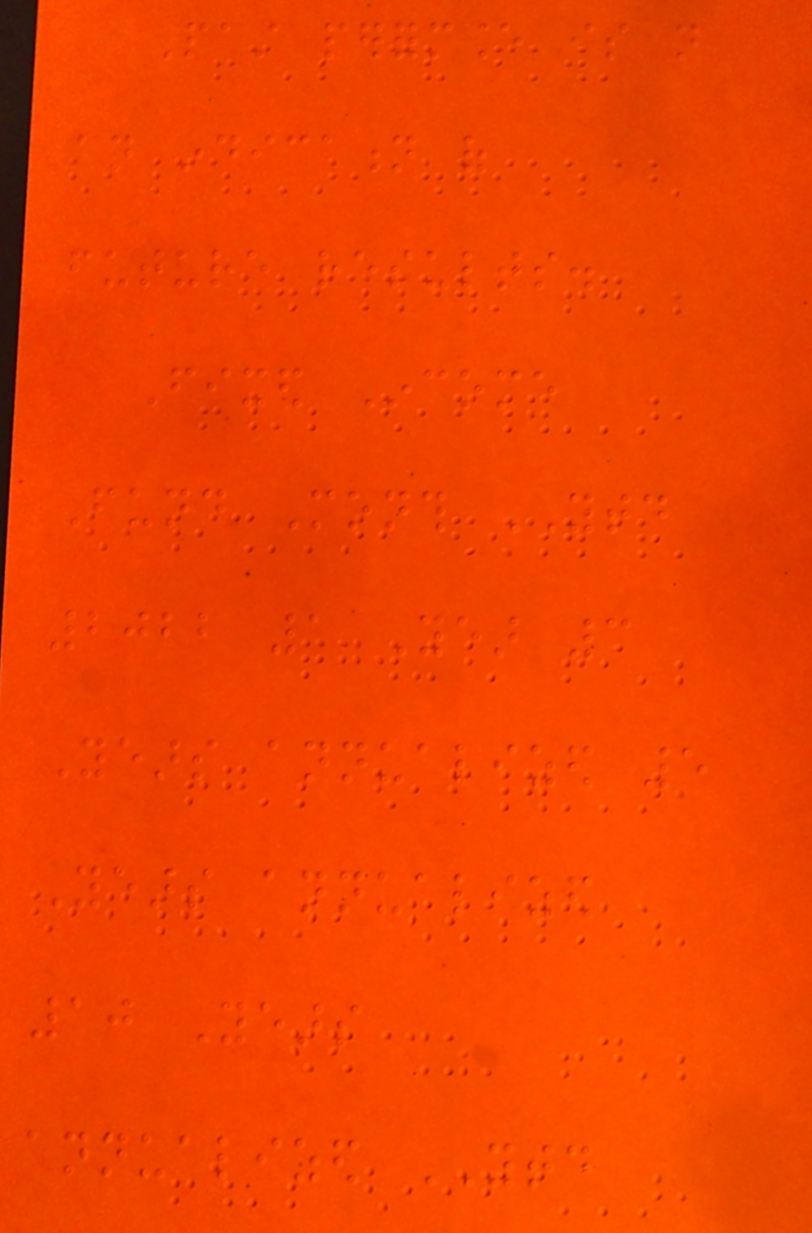Past performance is not
an indication of
future results.
Fixed Income
Fund Month YTD
2022 1 Year 3
Years annualized 5
Years annualized
10 Years
annualized YTD
